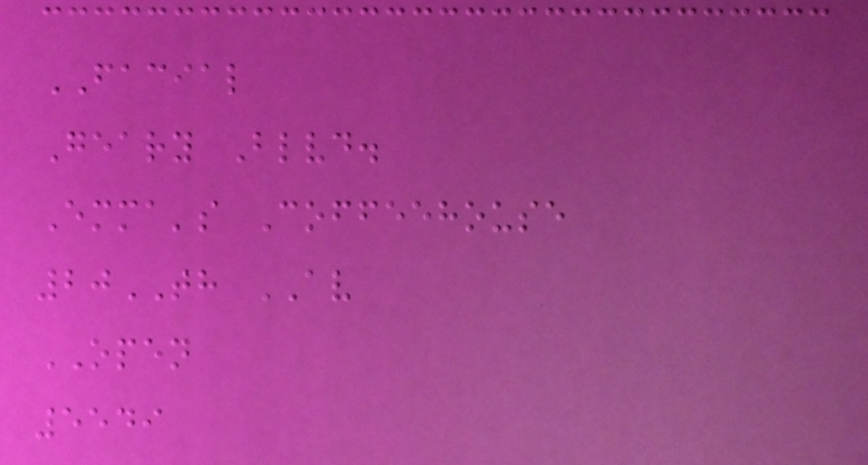FACIAL
Geary Blvd.
Emma's Coffeehouse
20TH AV
OPEN
5549
